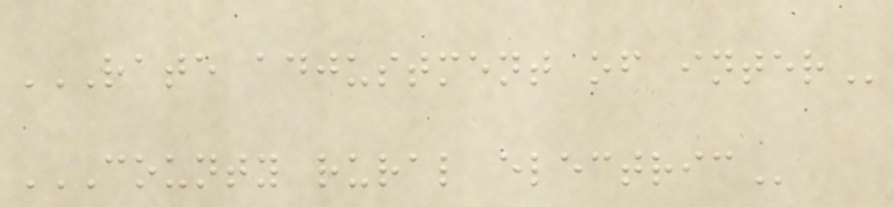RATE ADJUSTMENT OF INTER
COUNTY RURAL ELECTRIC
